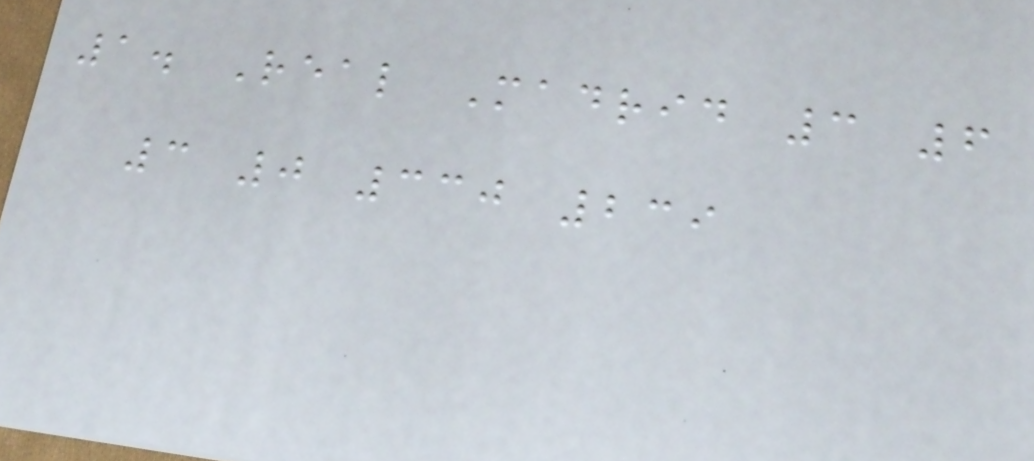1. Real Madrid 3 6
3 0 330 239
